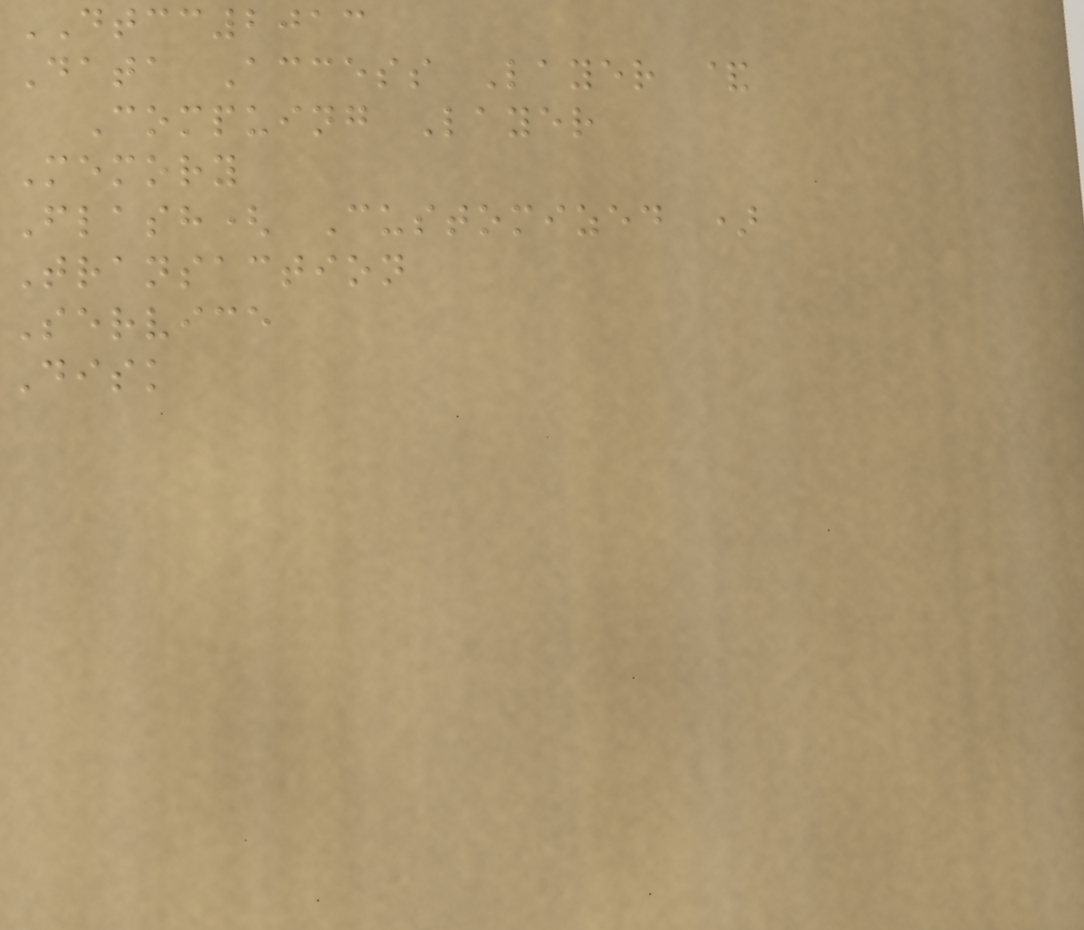DTCC2013
Data Access Layer &
Compuing Layer
Memory
Flash( Customized )
Transaction
Service
Disk
